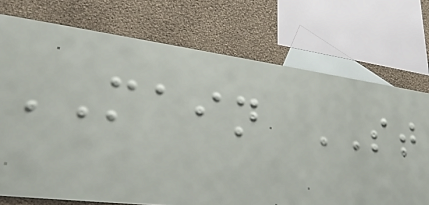MAIN ST
